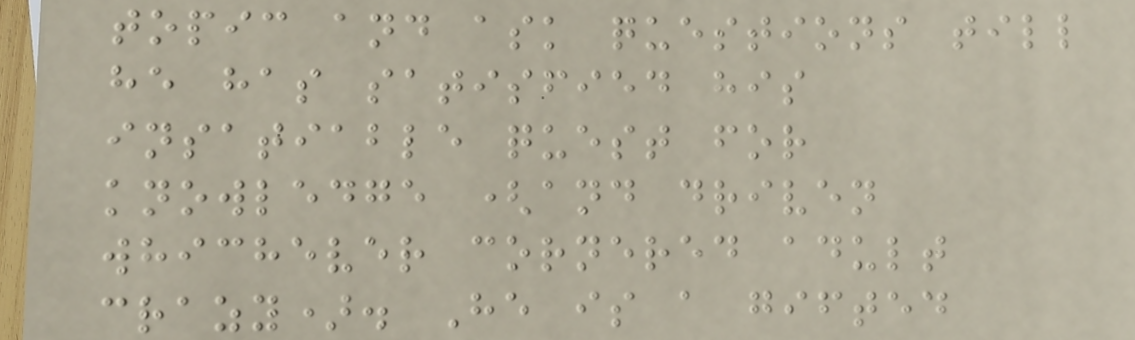topic and ask questions till
he has satisfied his
insatiable quest for
knowledge (and driven
whichever cornered adult
crazy). He is a gifted
